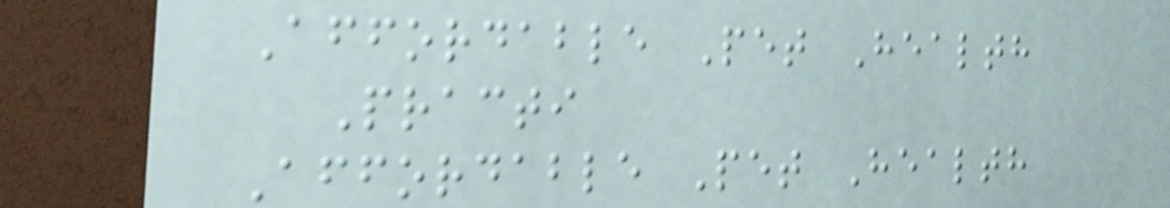Affordable Pet Health
Practi
Affordable Pet Health
